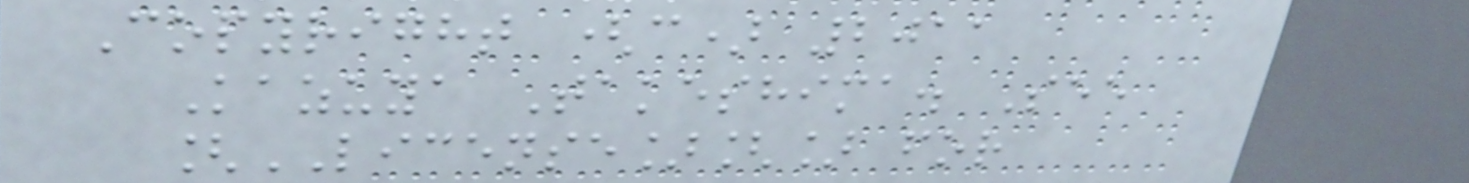Copyright (c) 2011
Kazuya Takeshima. See
[LICENSE][] for
